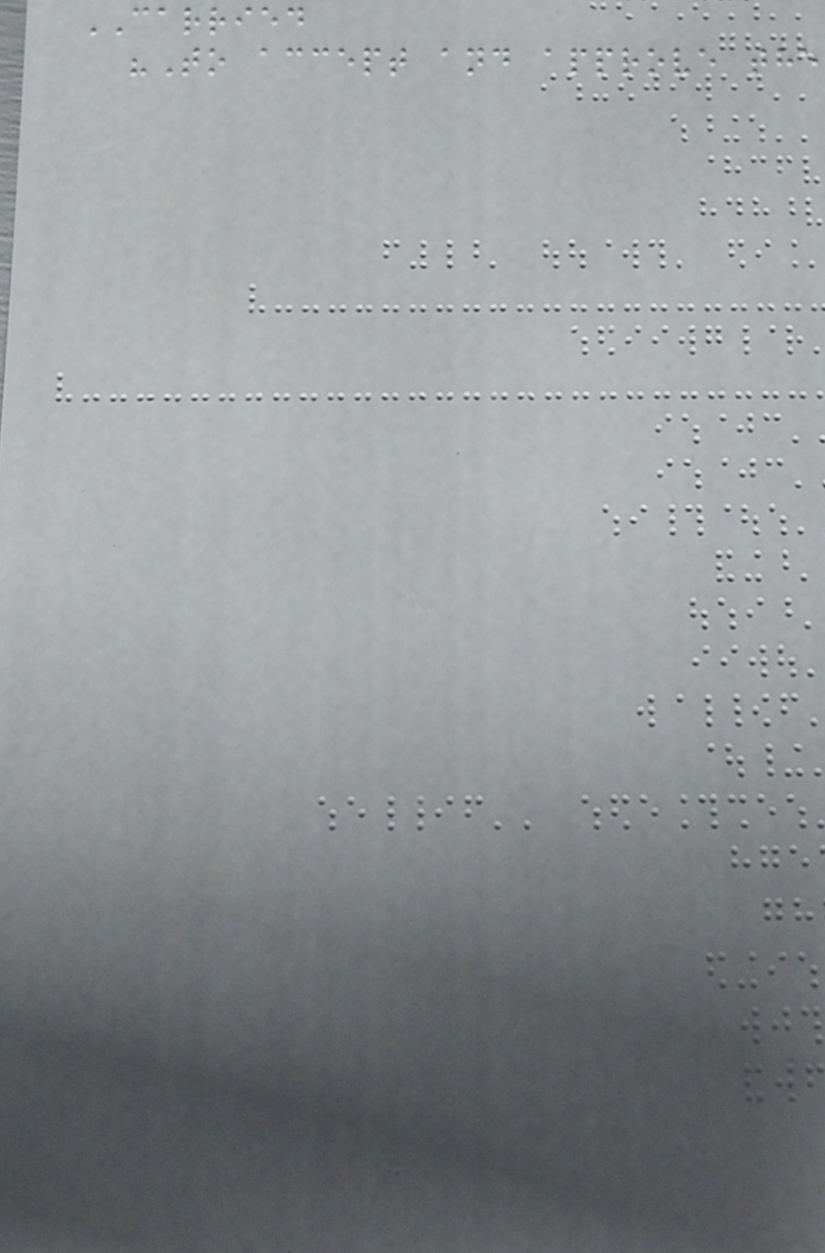CARRIED
"To accept and approve the
